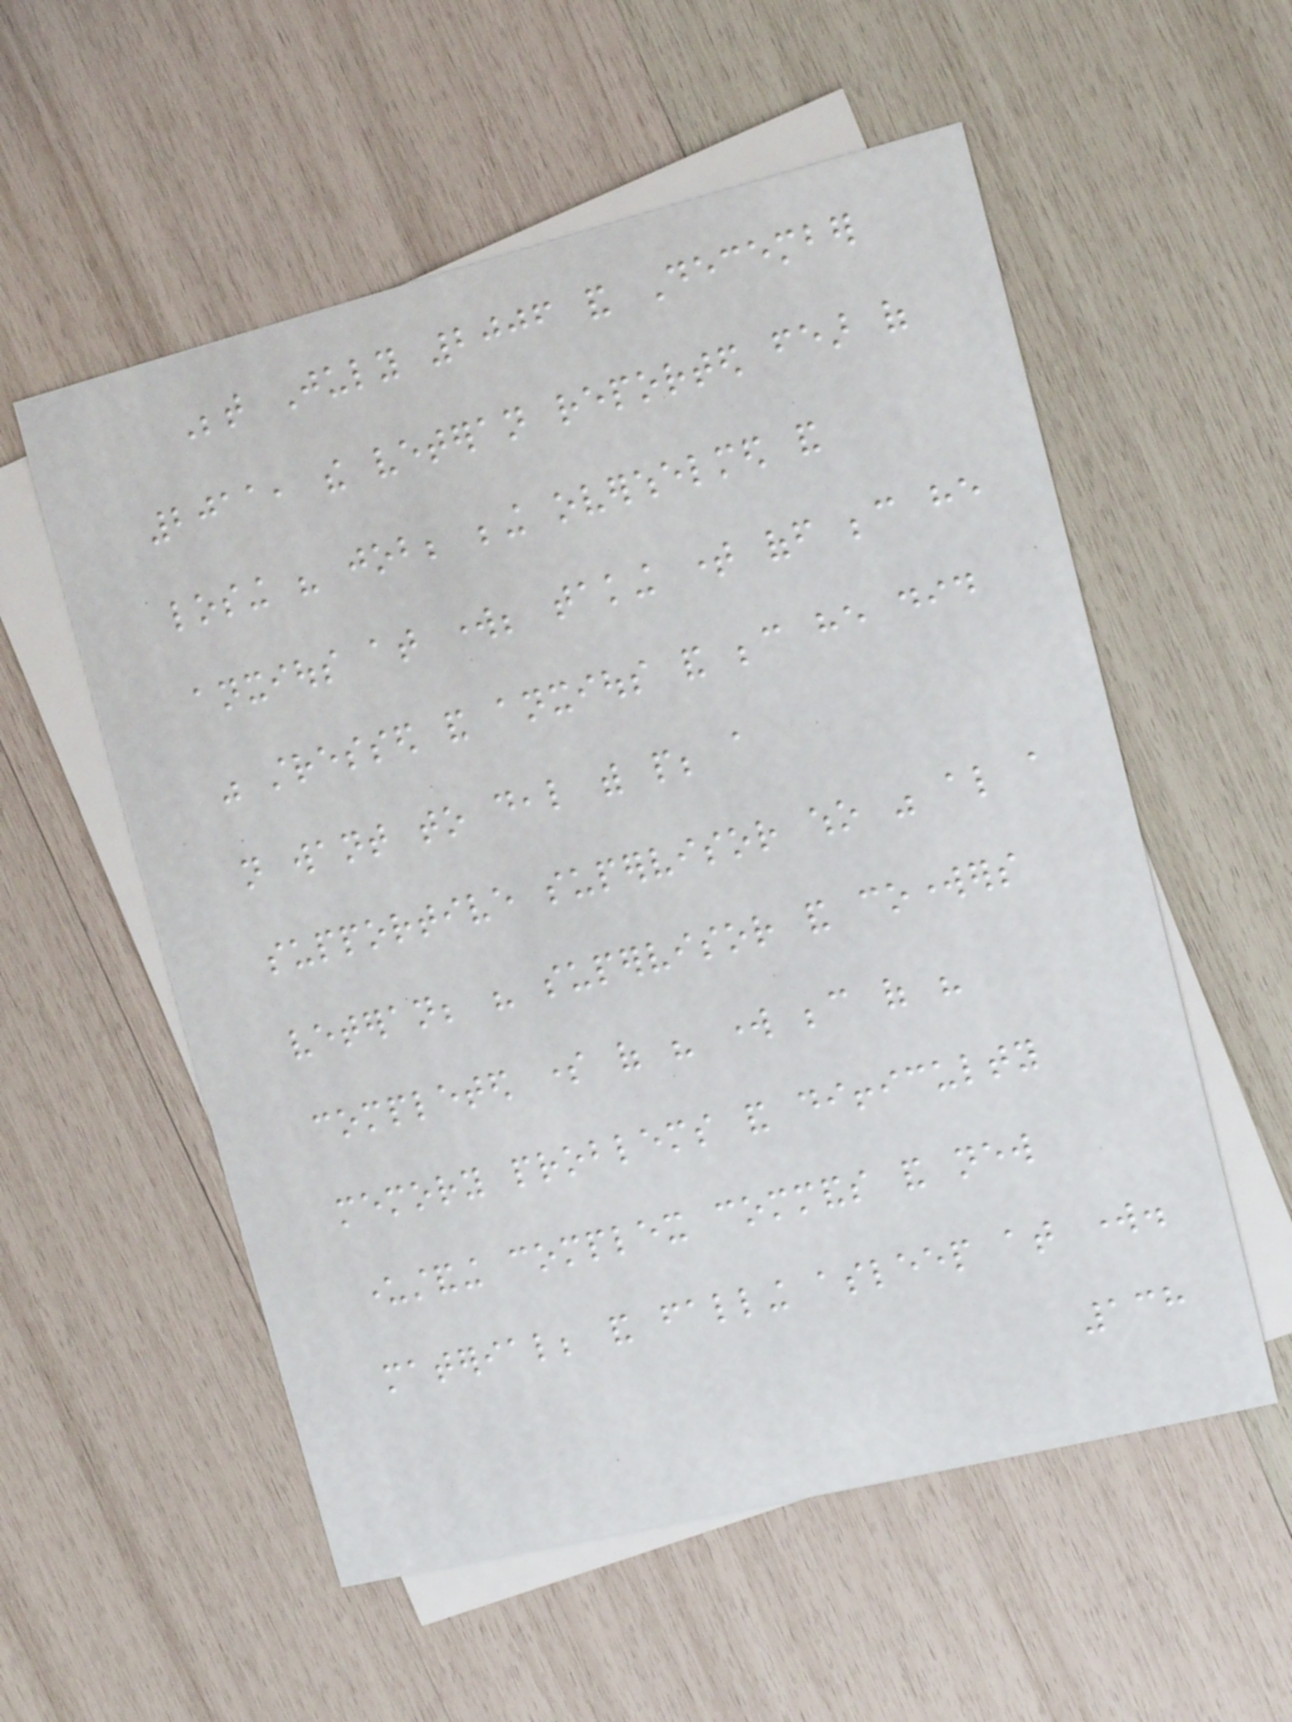Between July 2006 and December
2011, the veteran reported fear of
losing his job; being overwhelmed and
anxious at work; taking time off because he
was stressed and anxious and because he did
not want to deal with people; a
supportive supervisor who was also a
veteran; his supervisor and coworkers
completed some of his work because of his
memory problems and difficulty
understanding complex commands and new
material; and falling asleep at work.
138
